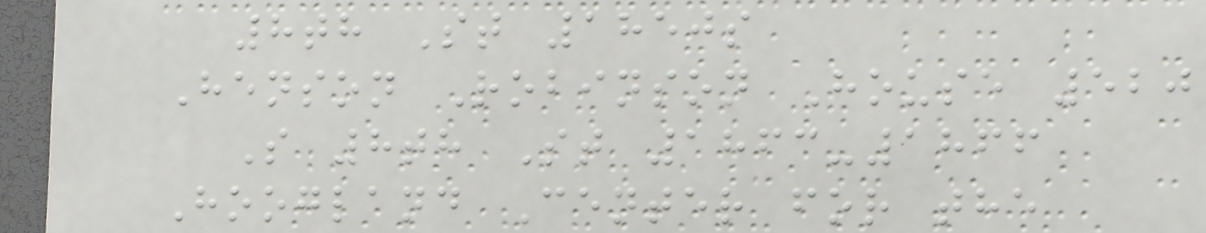8th St 1850s
Henson Robinson House 520
S 8th St 1863-1866
Hoogland Center for the
